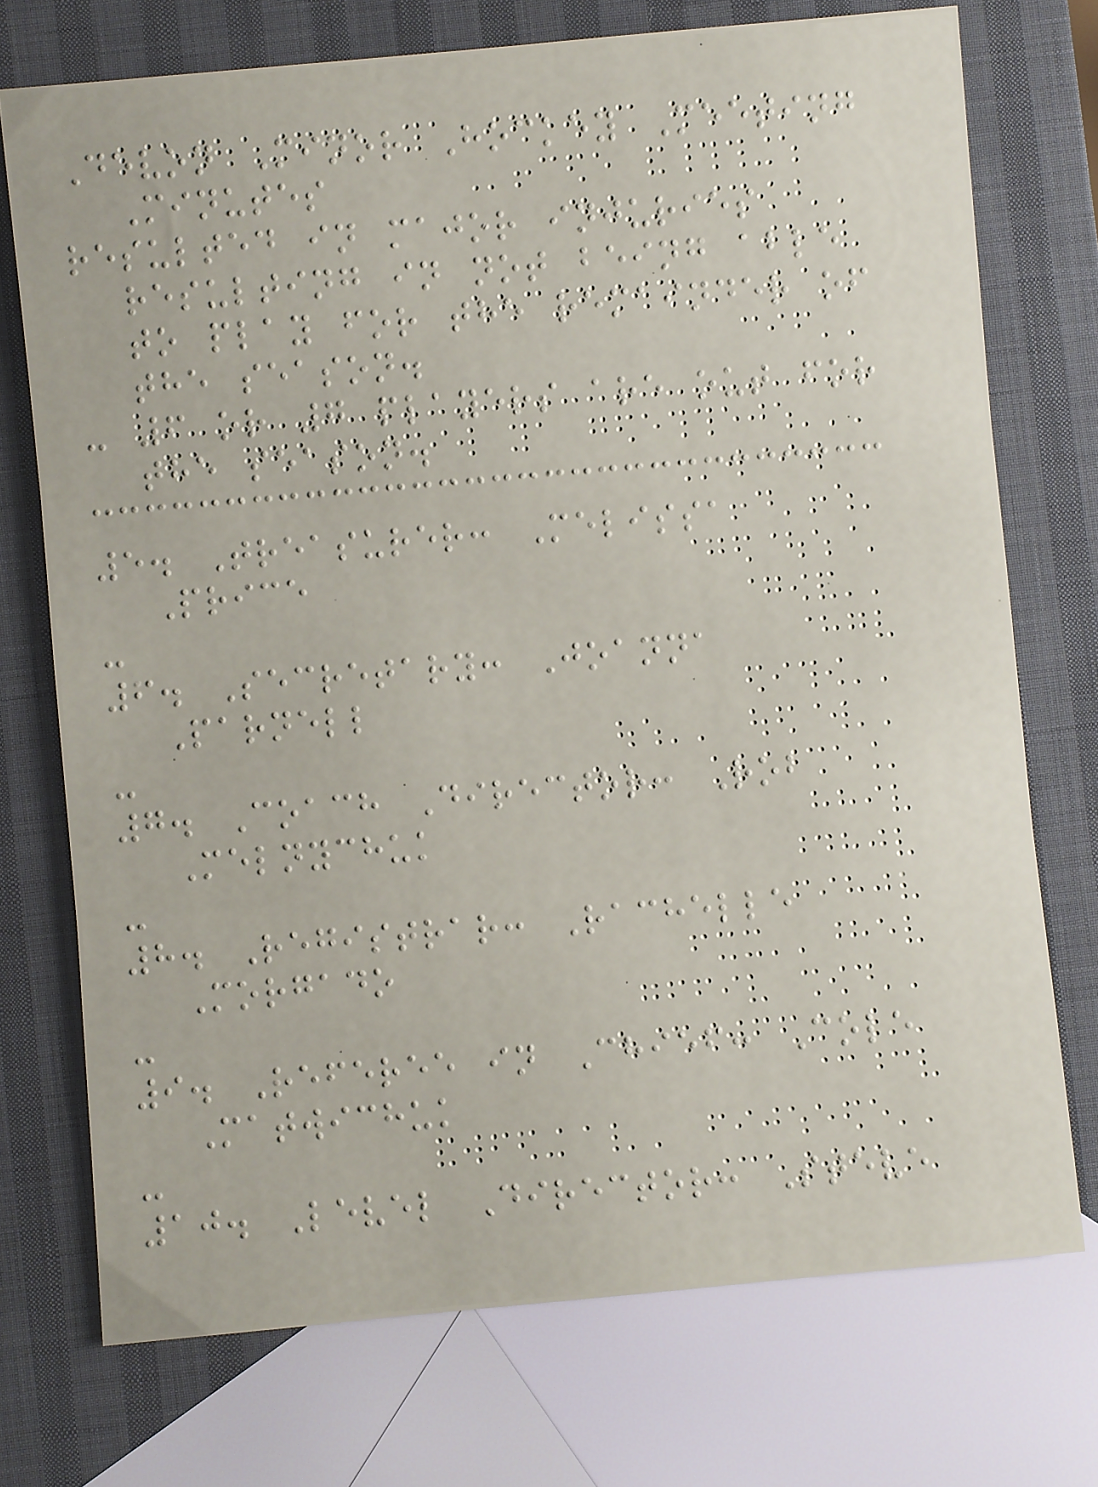Devon Minor Hockey Meeting
Minutes
resulted in major injuries
resulting in not being able
to play for the remainder of
the season.
- 6 or 7 players are out for
the season.
5. Treasurer: Melissa
Price
-
6. Secretary: Joanna
Parnell
-
7. Coach Director: Rob
Melnychuk
-
8. Registrar: Rachelle
Morgado
-
9. Referee in Chief: Cole
Matwichuk
-
10. Level Director: Steve
